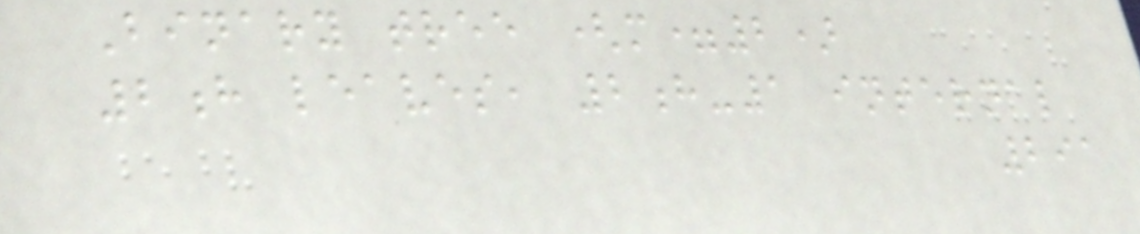Binary tree (m=2)
2h leaves, 2h-1 internal
291
